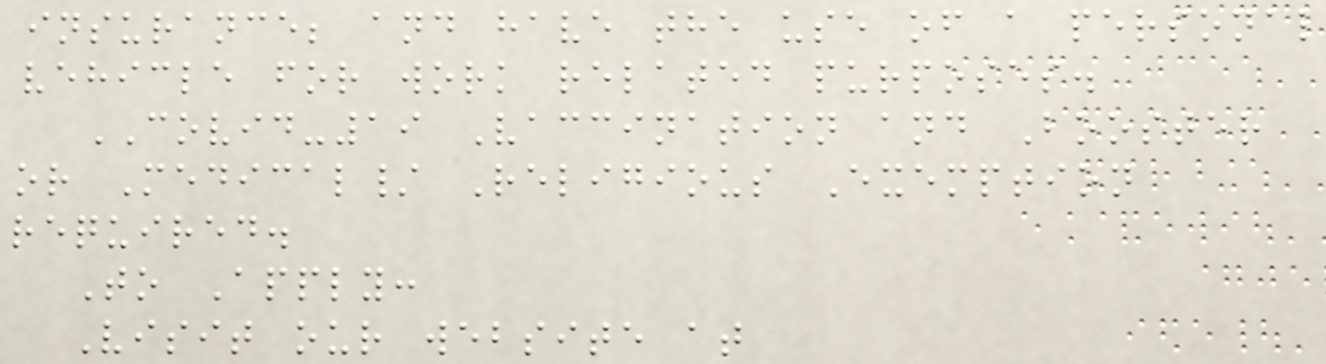insurance; and have the use of a personal
vehicle for work related purposes.
COVID-19 Vaccination and Booster
or Medical/ Religious Exemption
required.
To Apply:
Visit our website at
